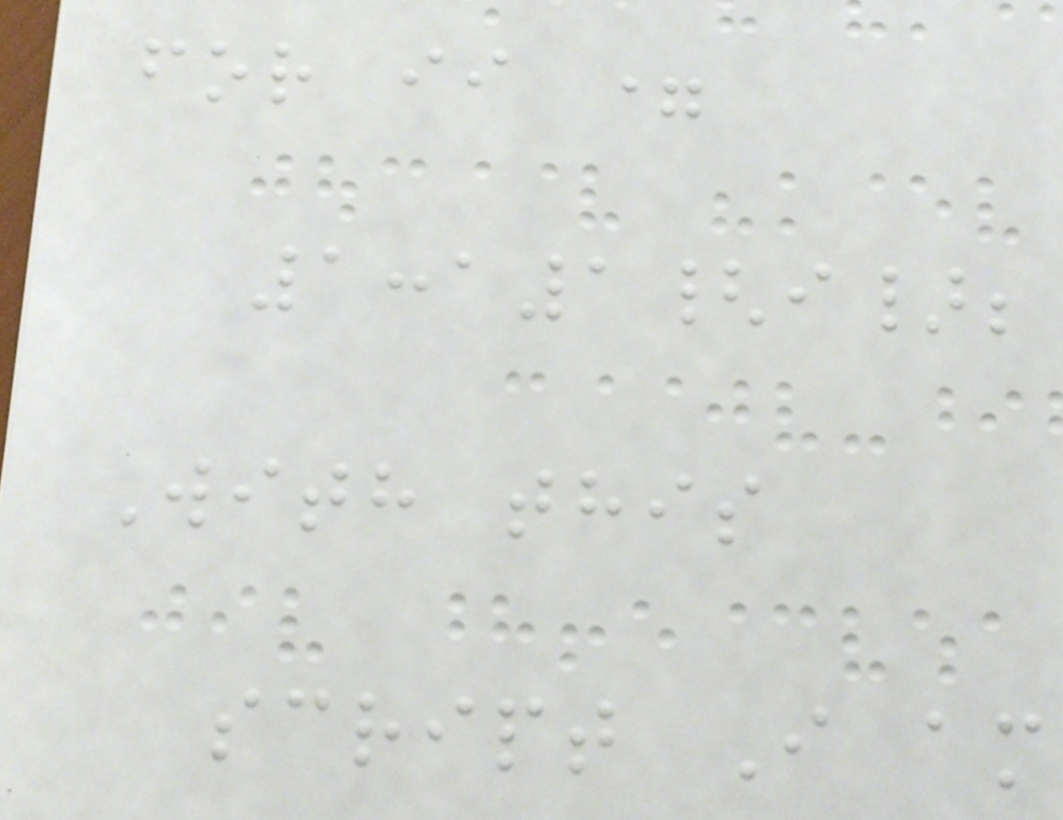for ii =
1:a1{i};
With this
script I am
